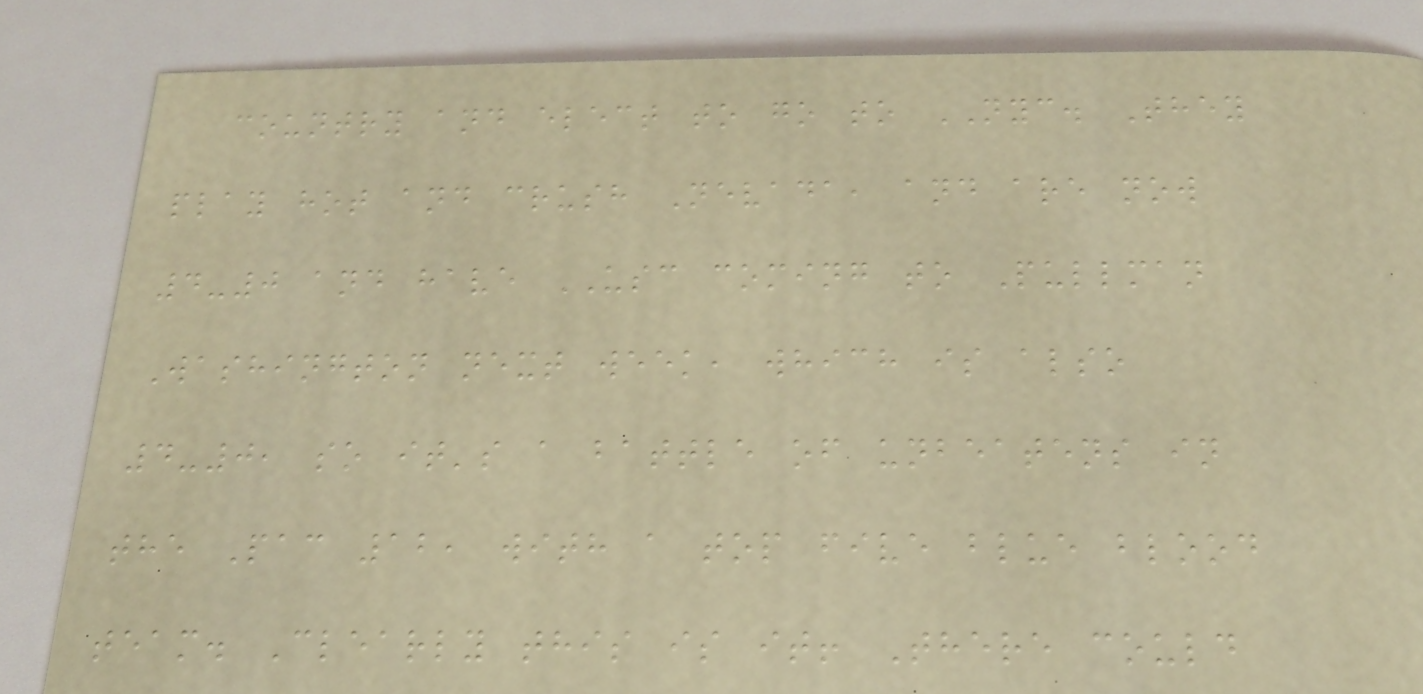country and elect to go to NYC. They
play hot and crush Nevada, and are now
4-0 and have USC coming to Pullman
Washington next week, which is also
4-0, so it's a battle of unbeatens in
the Pac 12, with a top five blue blood
team. Clearly this is it! There could
